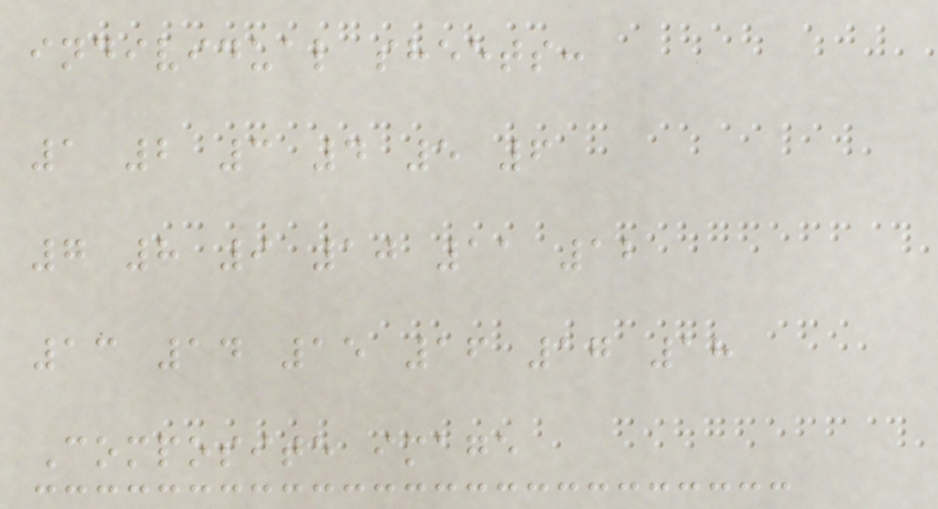individual sheets:
1 2 3 4 5 6
7 8 9 10 11 12
13 14 15 16 17 18
Composite image
